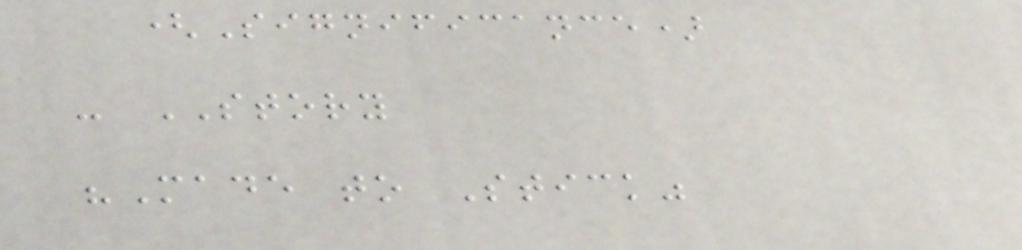(Significance)
- STORY
"Made to Stick"
